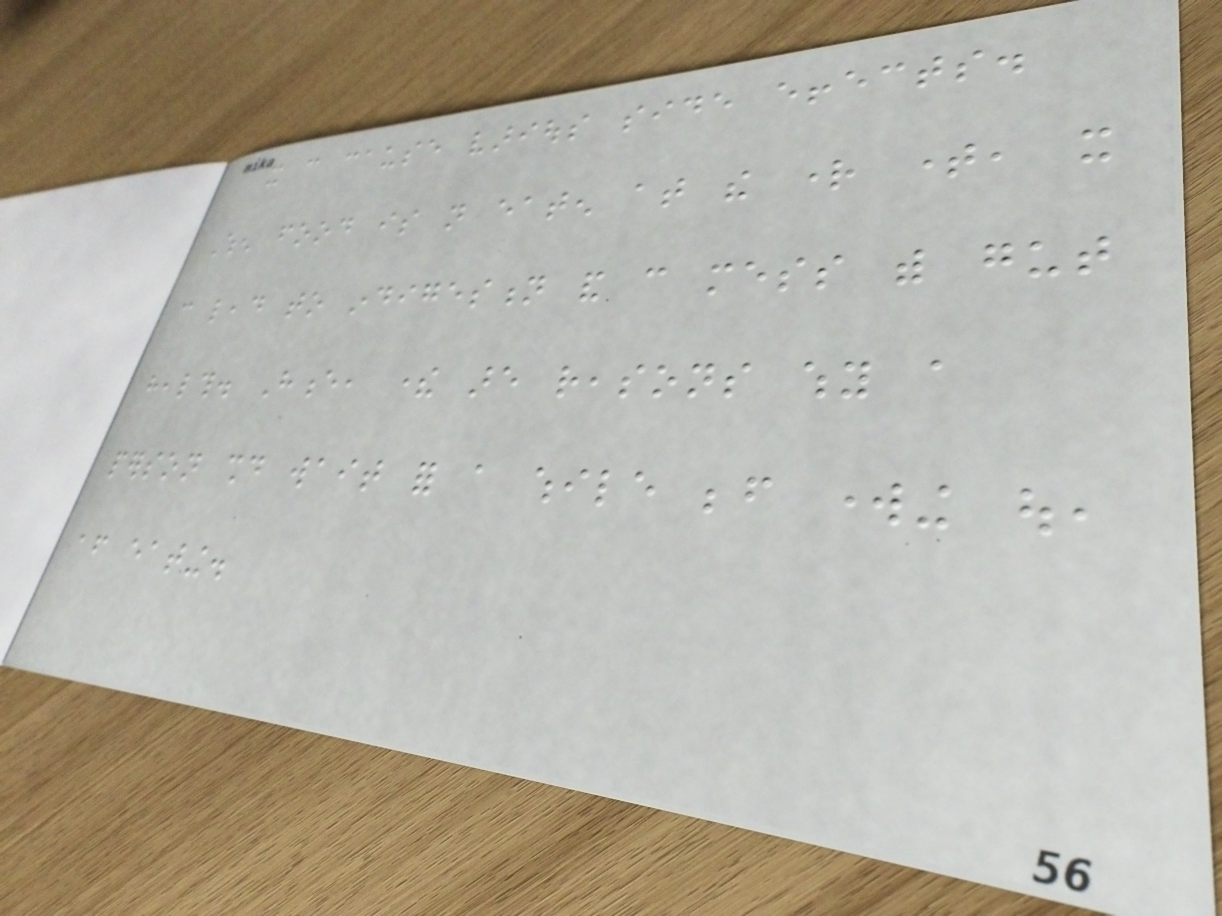it can cause various side effects.
When food is not eaten at the right time, it
can lead to indigestion and can mess with gut
health. Hence, there are reasons why a
person should wait for a while before working out,
after eating.
